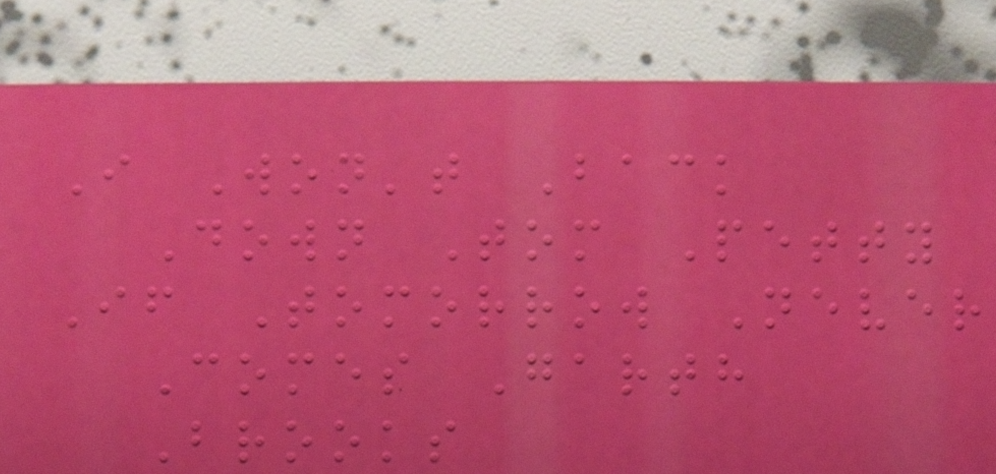I Won't Back
Down Tom Petty
If Tomorrow Never
Comes Garth
Brooks
